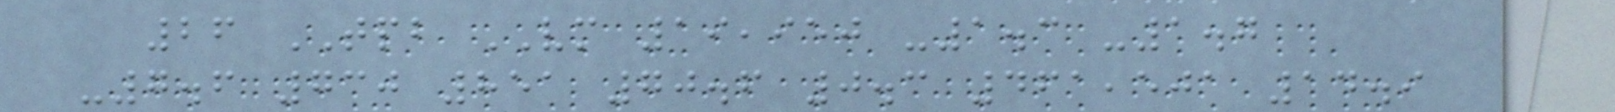26 TPB VM 19,950 -1.3 -1.7
-7.6 730 851 70.6 0.3 461,501 14.9
